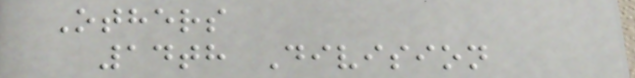Others
14th Division
